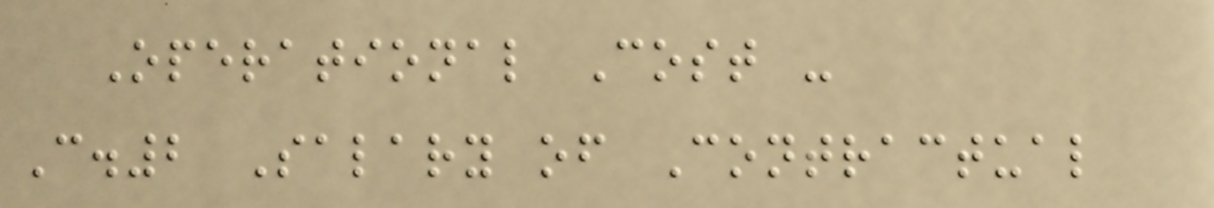Operational Cost -
C.2 Salary of Contractual
